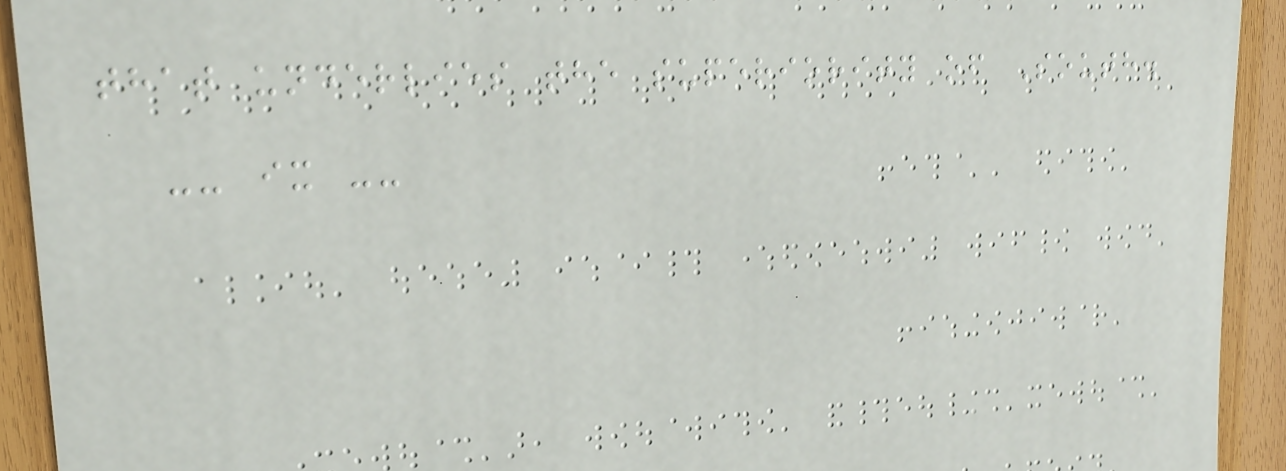that underlies the superiority of South.
-- ix --
